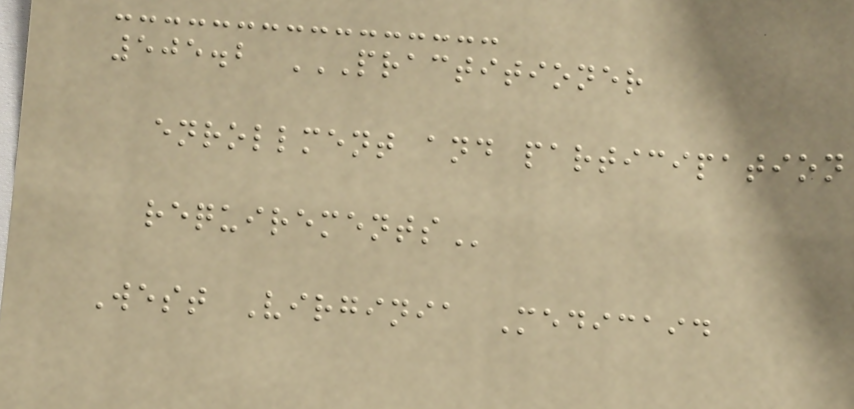505.2 PRACTITIONER
ENROLLMENT AND PARTICIPATION
REQUIREMENTS
West Virginia Medicaid
